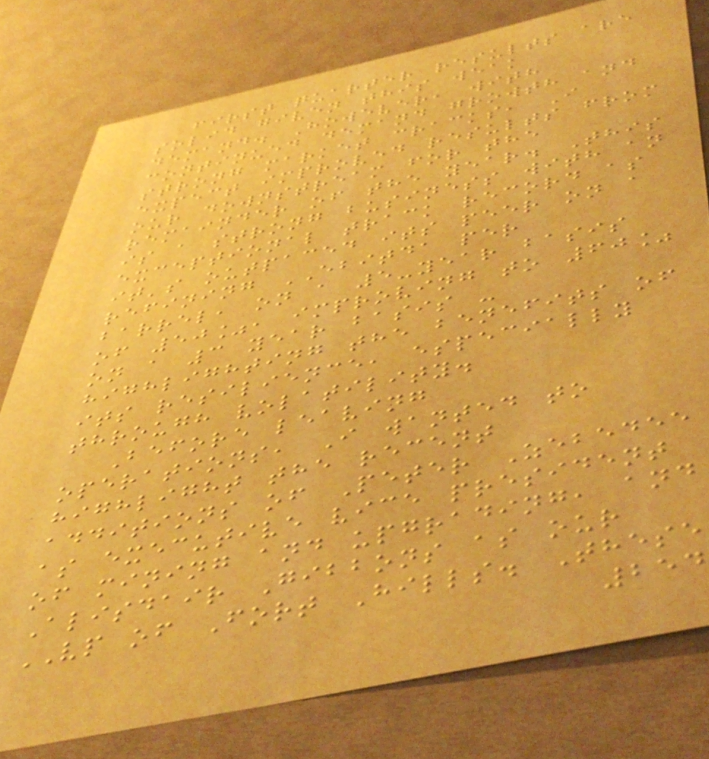first quarter results are
solid given this weak
demand. However, with
continued demand growth and
strong market cracks, I
expect improved results from
our downstream for the
remainder of the year. This
is a strong business with an
exceptional track record as
it's outpaced its peer on a
refining EBITDA per
barrel, on a 5-year basis
of 50%, improving to 60%
on a 3 year basis -
highlighting the benefits of
its resilience, especially
through volatility.
Before leaving
operations, I wanted to
highlight the recent
additions of Peter Zebedee
as executive vice president
of mining and upgrading, and
Alisdair Gibbons as our
VP of Fort Hills. These
254
